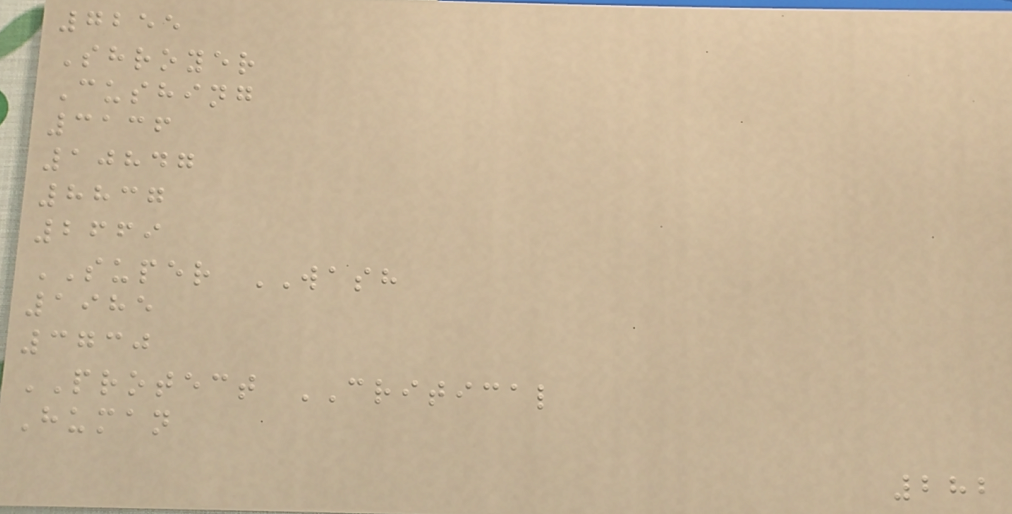7255
Shroyer
Cushing
3136
10847
8837
2669
SUPER WASH
1985
3730
PROTECT CRITICAL
Human
282
